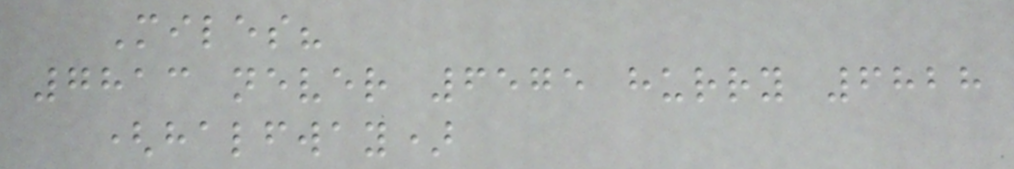Miles?
7813 never 6575 hurry 6828
(halfway)
